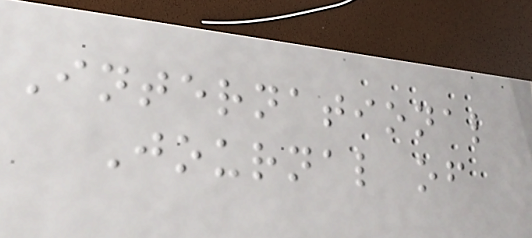International
Journal of
